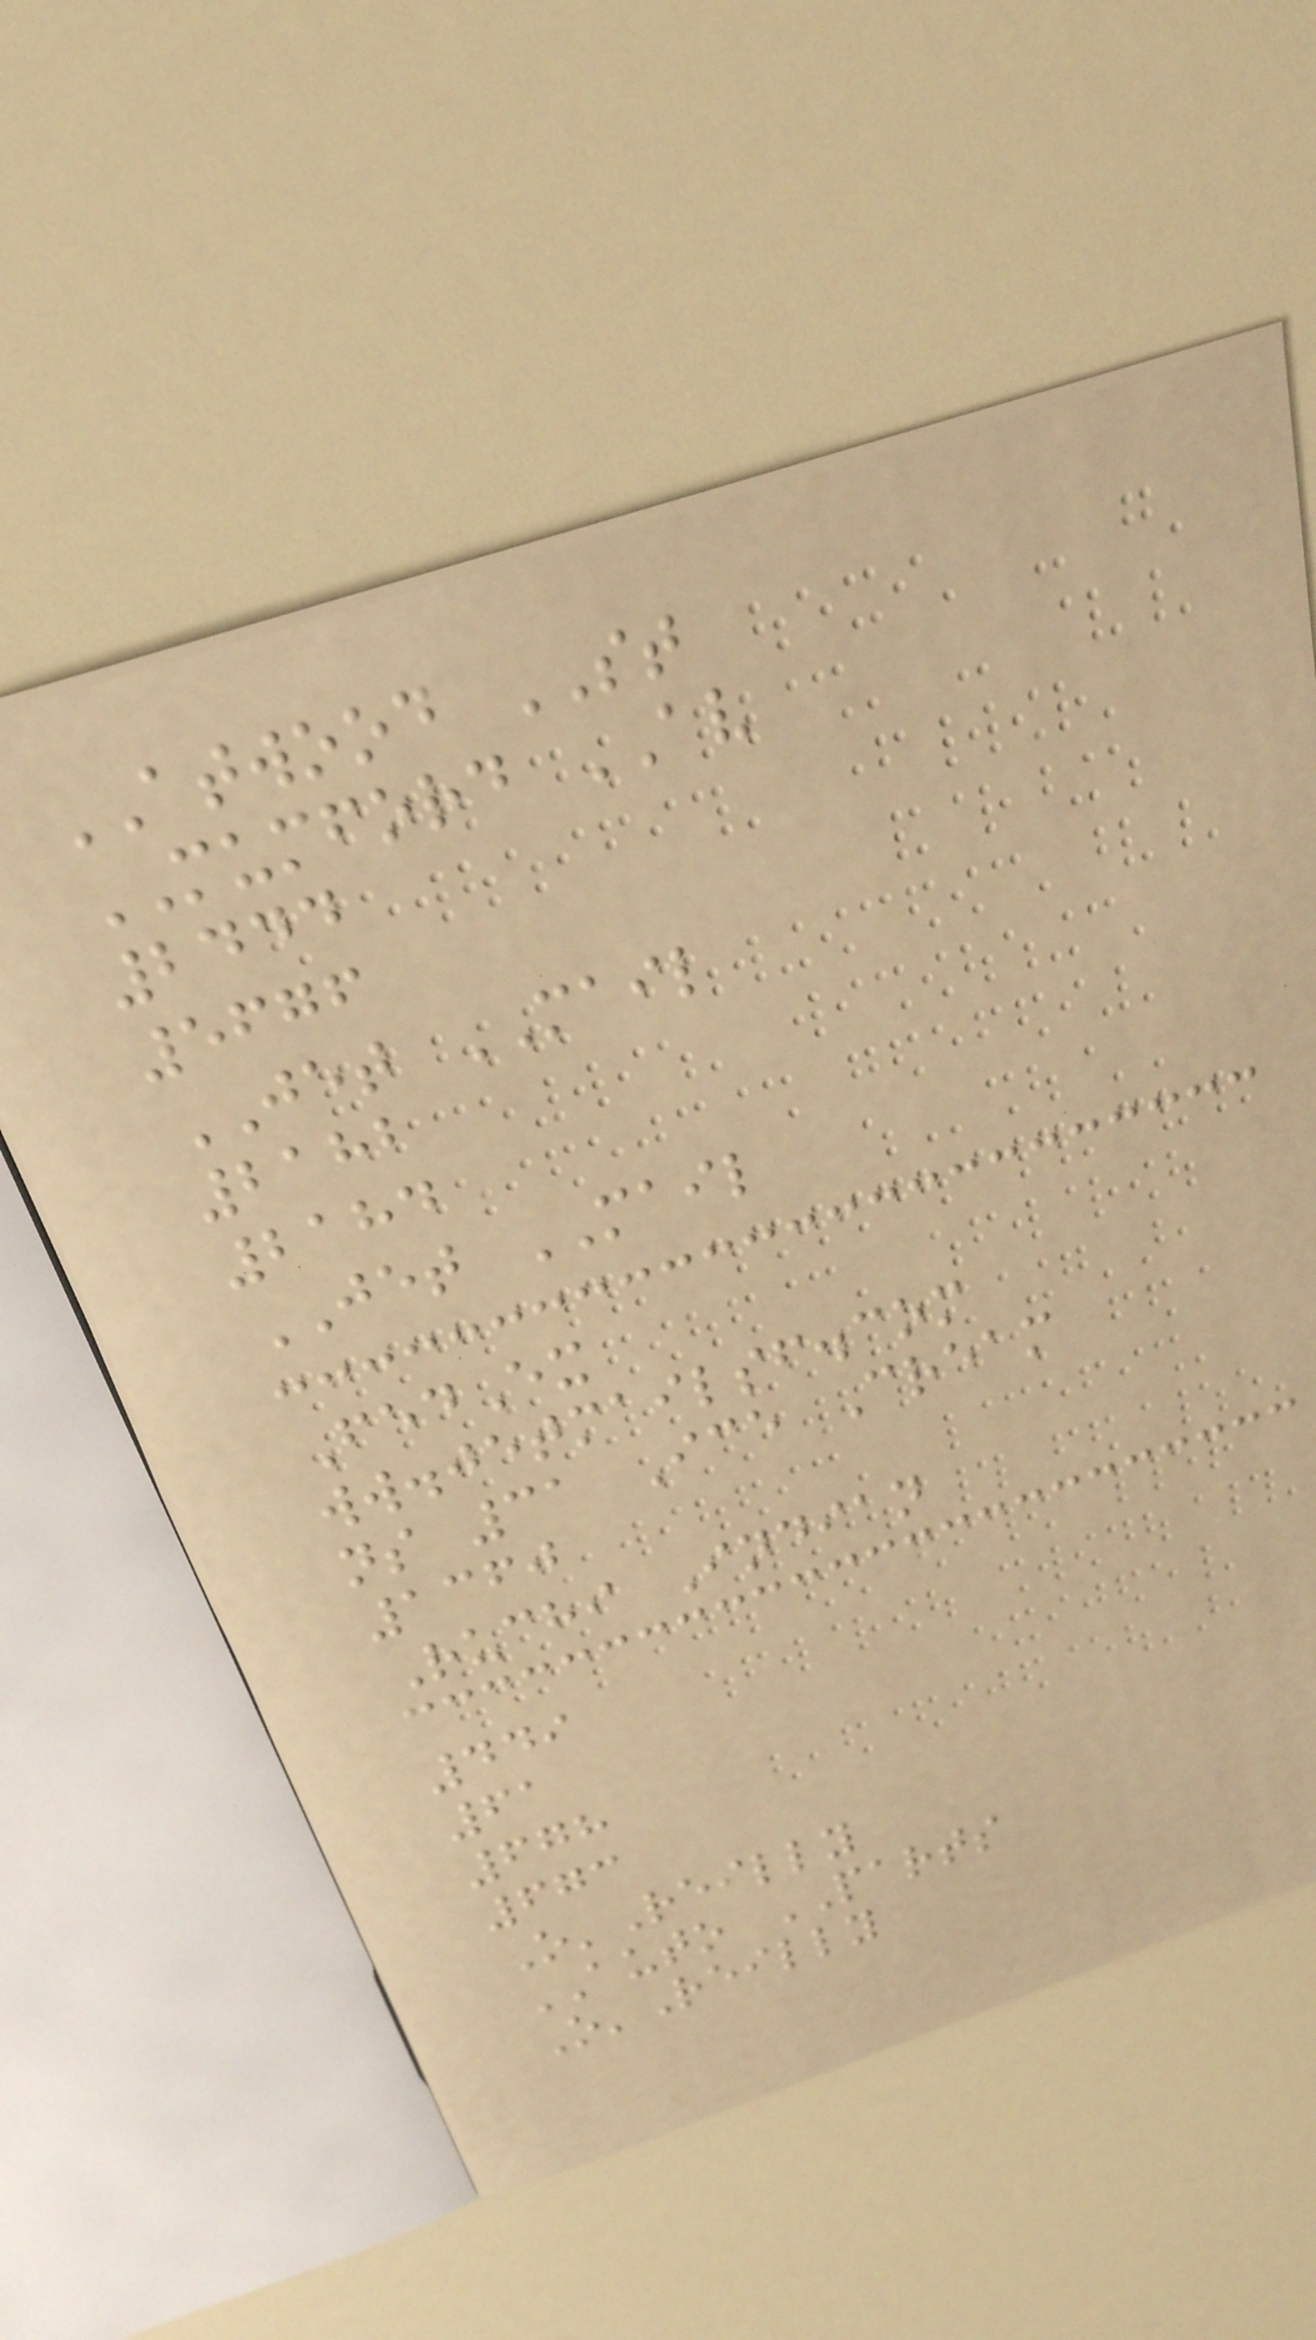ATWOOD ST
MUMFORD AV
2444
5676
JET MAIL
2182
2184
JET MAIL
FedEx
ww.jetmailsf.com
ns 31 Ice Cream
1360
Ruchi Indian
449
61
678
673
O'Reilly
AUTO PARTS
O'Reilly
